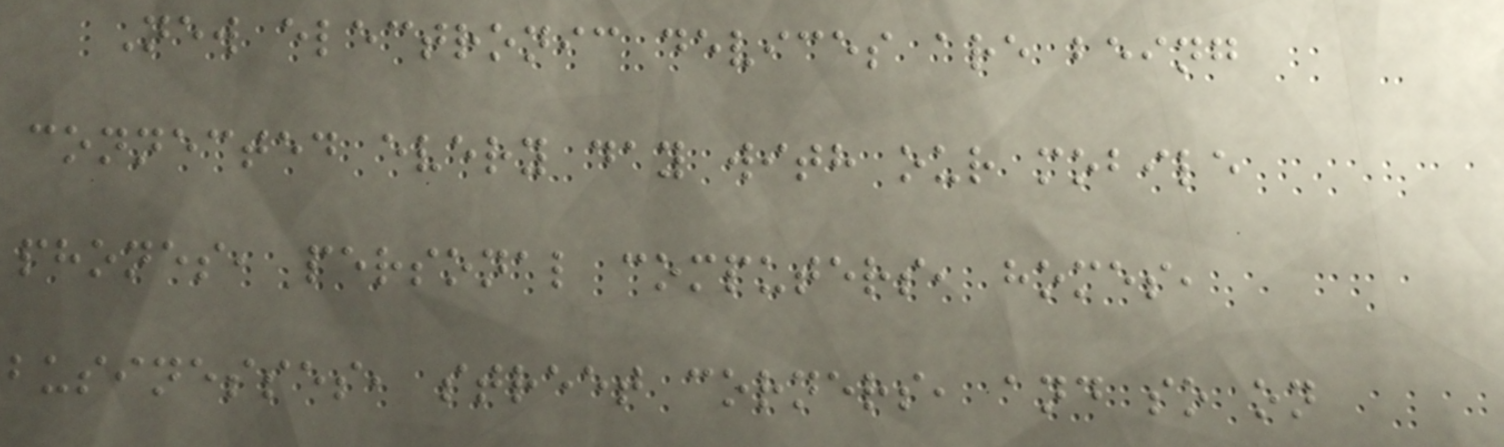New electronic devices are being
connected every day with our mobile
phones, personal computers, homes,
businesses, street corners, and so on
